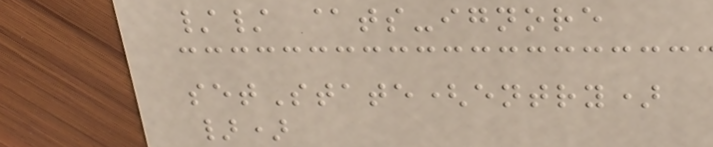// @ts-ignore
setState(entry)
})
